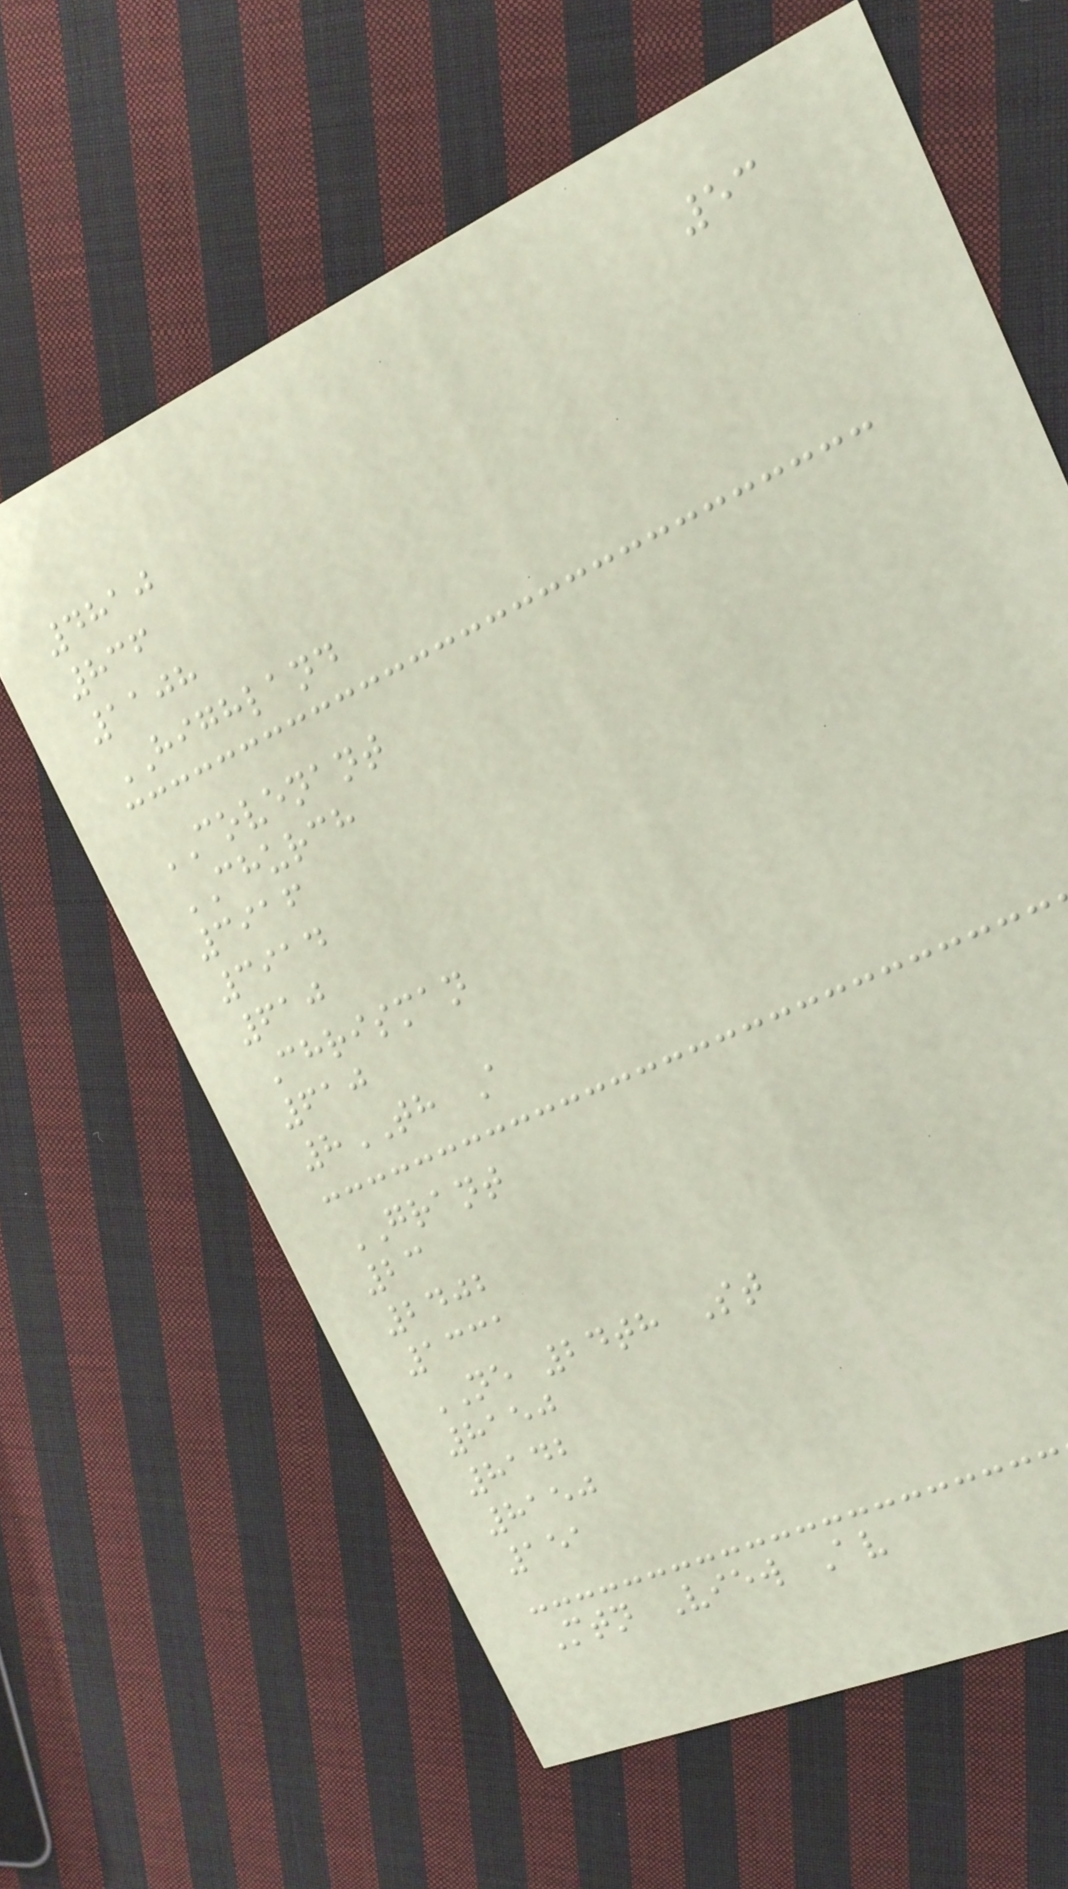53
4810
836
1108
HIGHLAND
COVENANT
CHURCH
3916
3914
610
Chrisman
610
8TH A
GRANT
23
2402
1331
NE 24th St
8150
8142
8150
151
Mtn View Av
